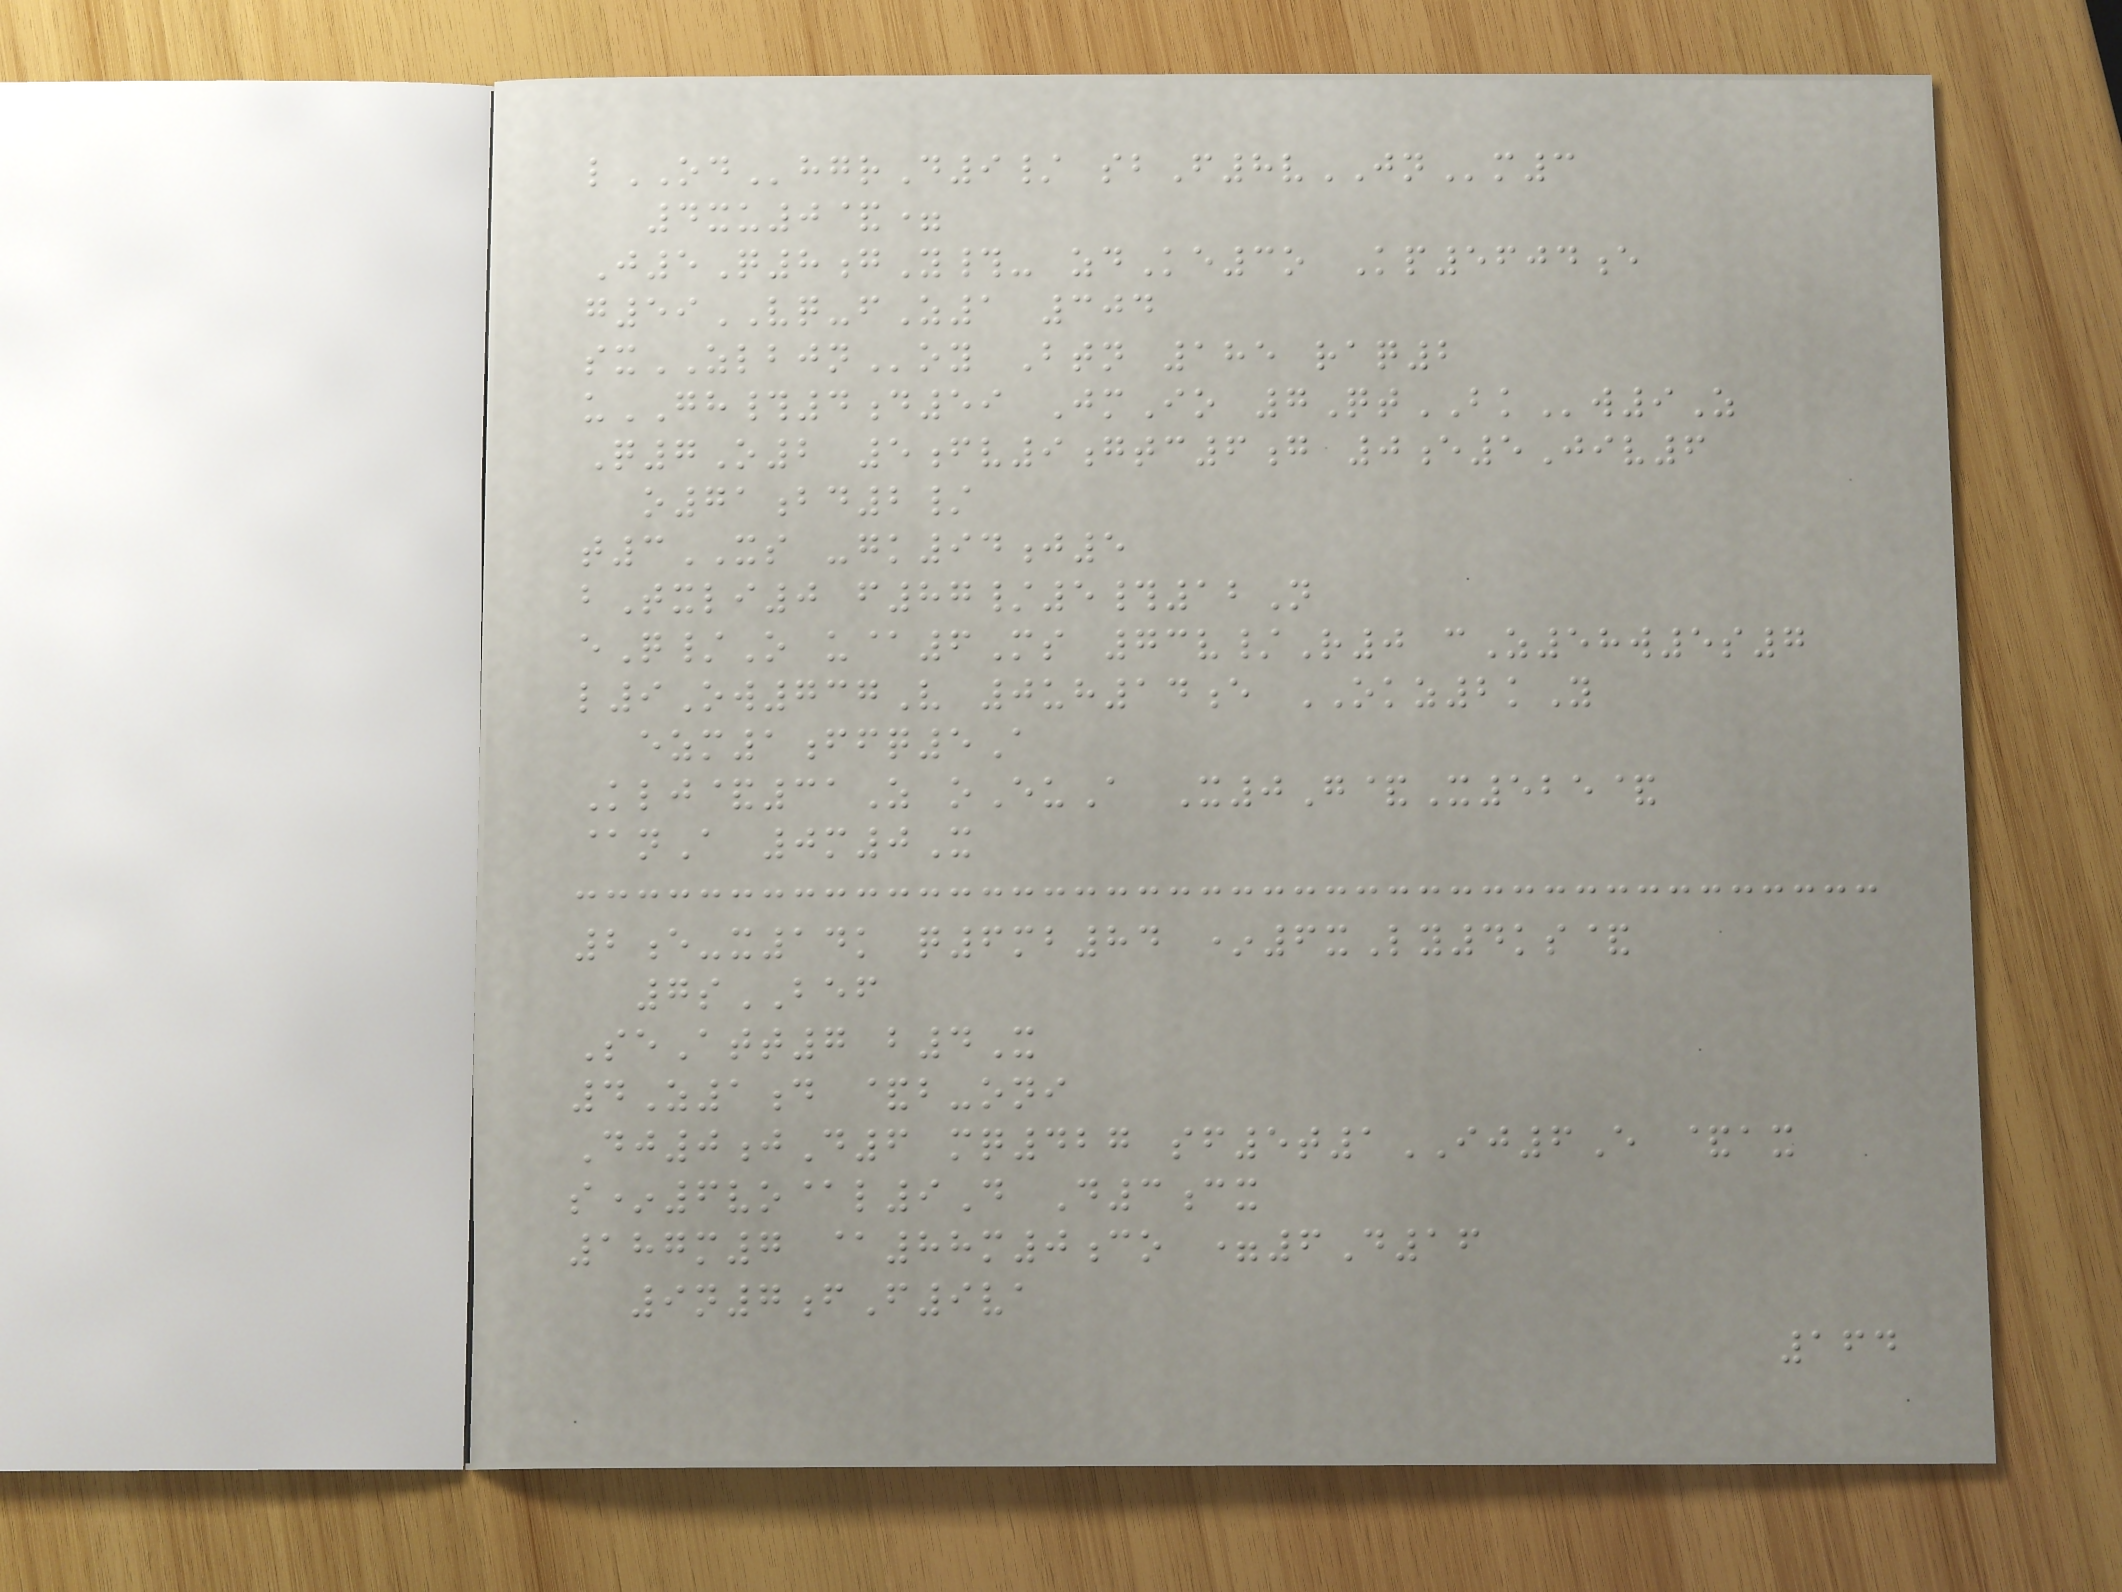lODhgrD9/ sbF8vJNm3
4xu0&=
J5Q8gY#- zdKe3o Kp5604e
g59VQ-fZ1 304
sxZLBJNoy Btn 185 raq2
uGH#4d59 JmIo 7QtBKw9Z
Q7O2 5fv9gtc6g 0e5Jiv6
o71bd2/
t3XS -gk94j5
bTxli0 f87/5#12N
eQ/O u@6Ms 73v/R0 cZ58w5s7
l9Ow737V 0uh14e OKZ2kY
ezm1ffq5A
Klj&31Z oEuA X0G&X525&
@nA 0m0X
2e-x14k q6mb84 *6xLy4ks&
7sBEF
SeAtt7 b4X
4Z1d &b-oni
Dj0jD6 mq427 sf5t1IJ6E &ax
s*6vo@l9D D3cx
187m7 @88m0co =6D16
9n7fF9va
164
